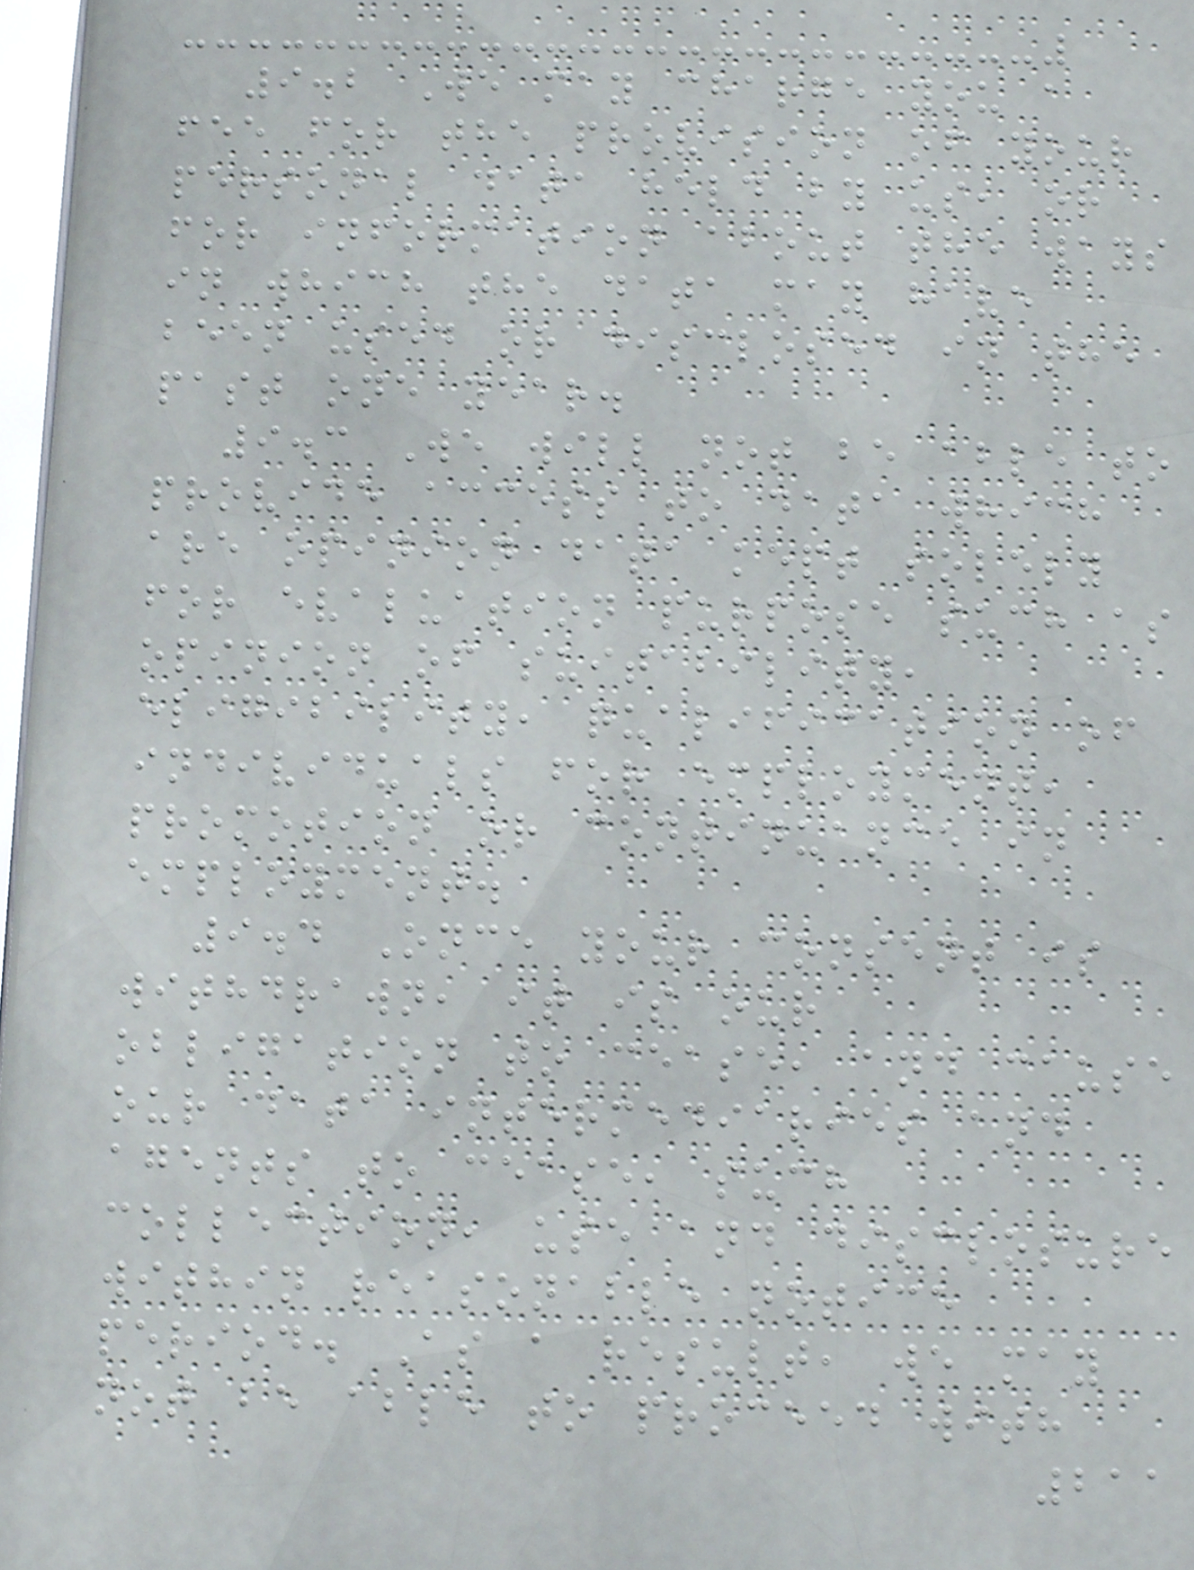9.2 We may charge you a
fee for the provision of your
personal data held by us, or
for information about the ways
in which the data may have
been used or disclosed in the
past one year.
9.3 We will not be able to
provide access to data which
are opinion data kept solely
for evaluation purpose such as
opinion of suitability,
eligibility, qualification of
individuals for employment,
promotion or continuance in
employment.
9.4 Once your consent is
withdrawn, it is our
obligation to cease, and cause
our data intermediaries and
agents to cease, such
collection, use and disclosure
within reasonable notice
period. As a result, we may
not be able to proceed with
211
